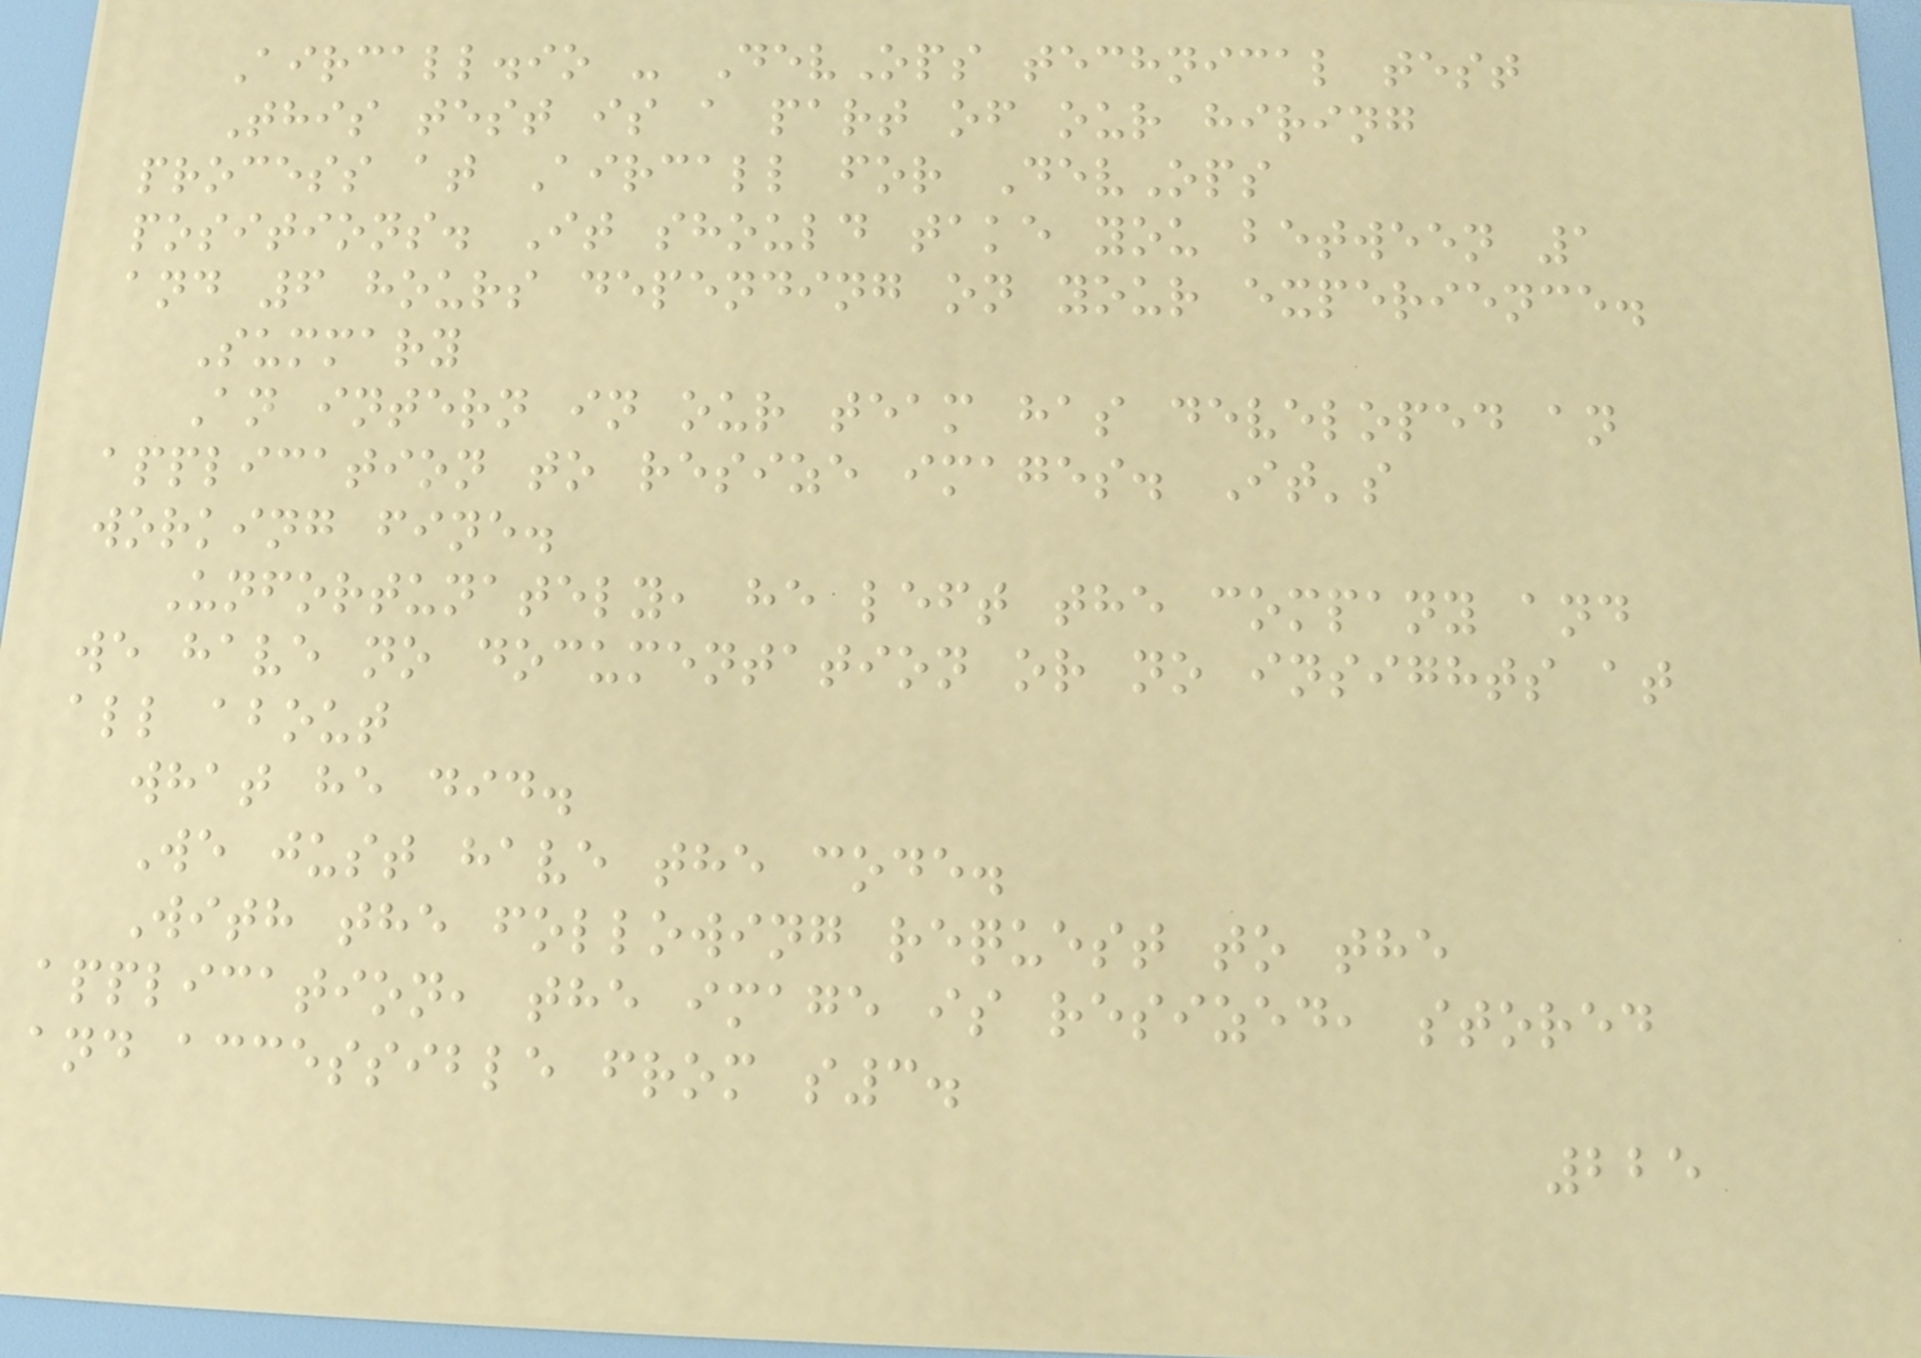Aircall.io - DevOps technical test
This test is a part of our hiring
process at Aircall for DevOps
positions. It should take you between 1
and 6 hours depending on your experience.
Summary
An intern in our team has developed an
application to resize images. It's
working fine.
Unfortunately, he left the company and
we have no documentation or no insights at
all about
what he did.
We just have the code.
With the following request to the
application, the image is resized, stored
and accessible from s3.
225
